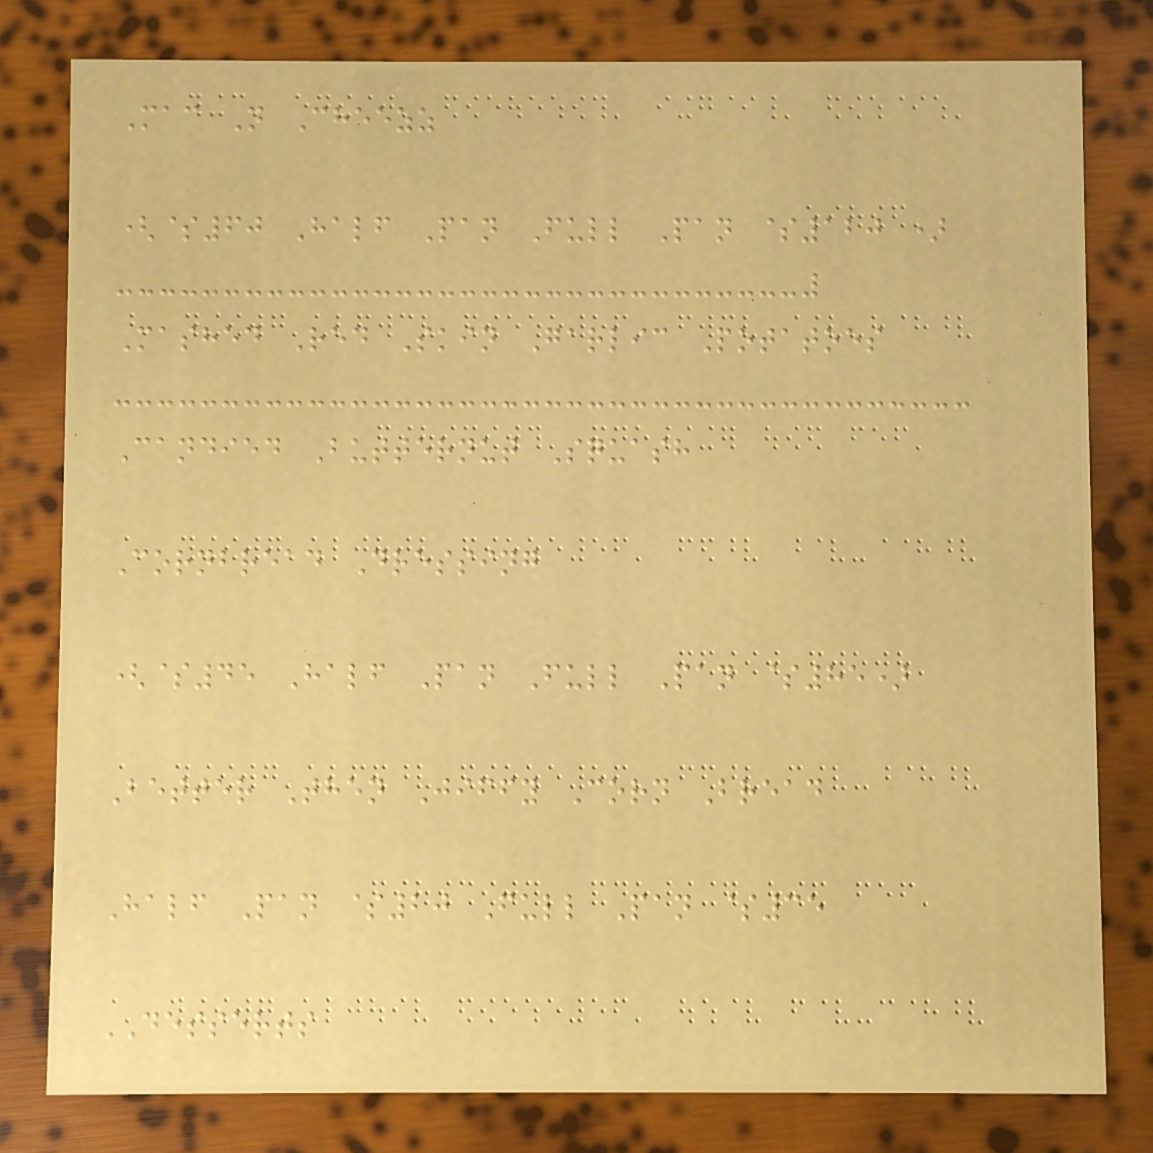Mac N Cheezz
($60 Half Pan Full Pan $120 )
Mashed Red Skin Garlic Potatoes
Candied Butternut Squash
Cornbread Dressing
($45 Half Pan Full Pan $85)
Better Then Jiffy Corn Bread
Half Pan $20 Full Pan $35
DESSERTS
